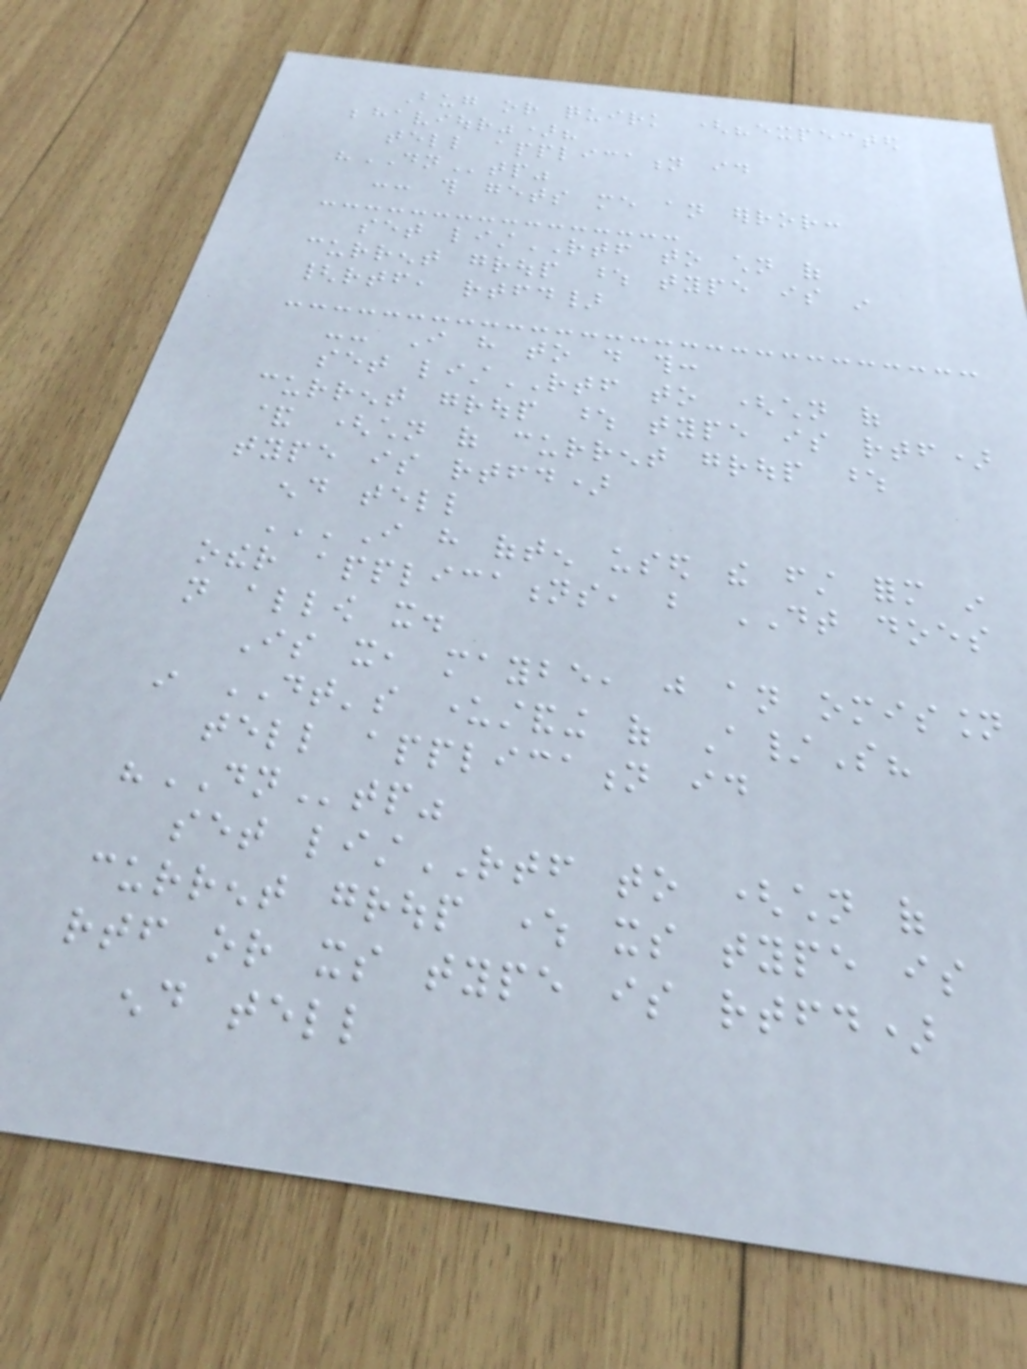Bug or quirk ("expected
behaviour")?
tell application id
"DNtp"
-- this gets me an error:
set listRTF to children of
current group whose type is in
{rtf, rtfd}
-- I have to do this:
set listRTF to (children of
current group whose type is rtf)
& (children of current group whose
type is rtfd)
end tell
'''I have often used the first form in
other applications, but DT does
not allow it.
Is it, maybe, just an omission
in DT's understanding of A/S?
tell application id
"DNtp"
set listRTF to (children of
current group where its type is
rtf or its type is rtfd)
end tell
